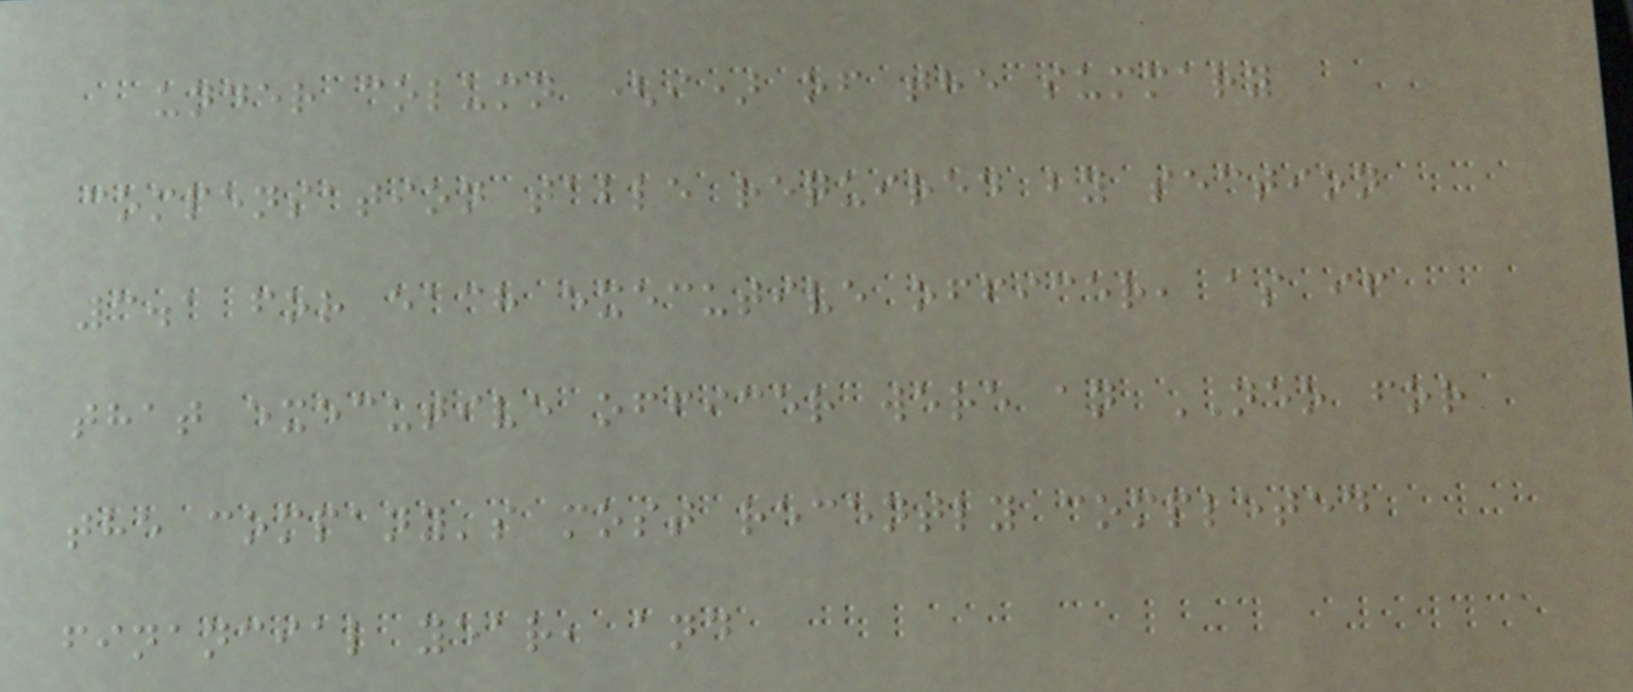under column (i) of the summary
compensation table required by section
3.1 for each executive officer, as if
that executive officer were an NEO for
the company's most recently completed
financial year, and
